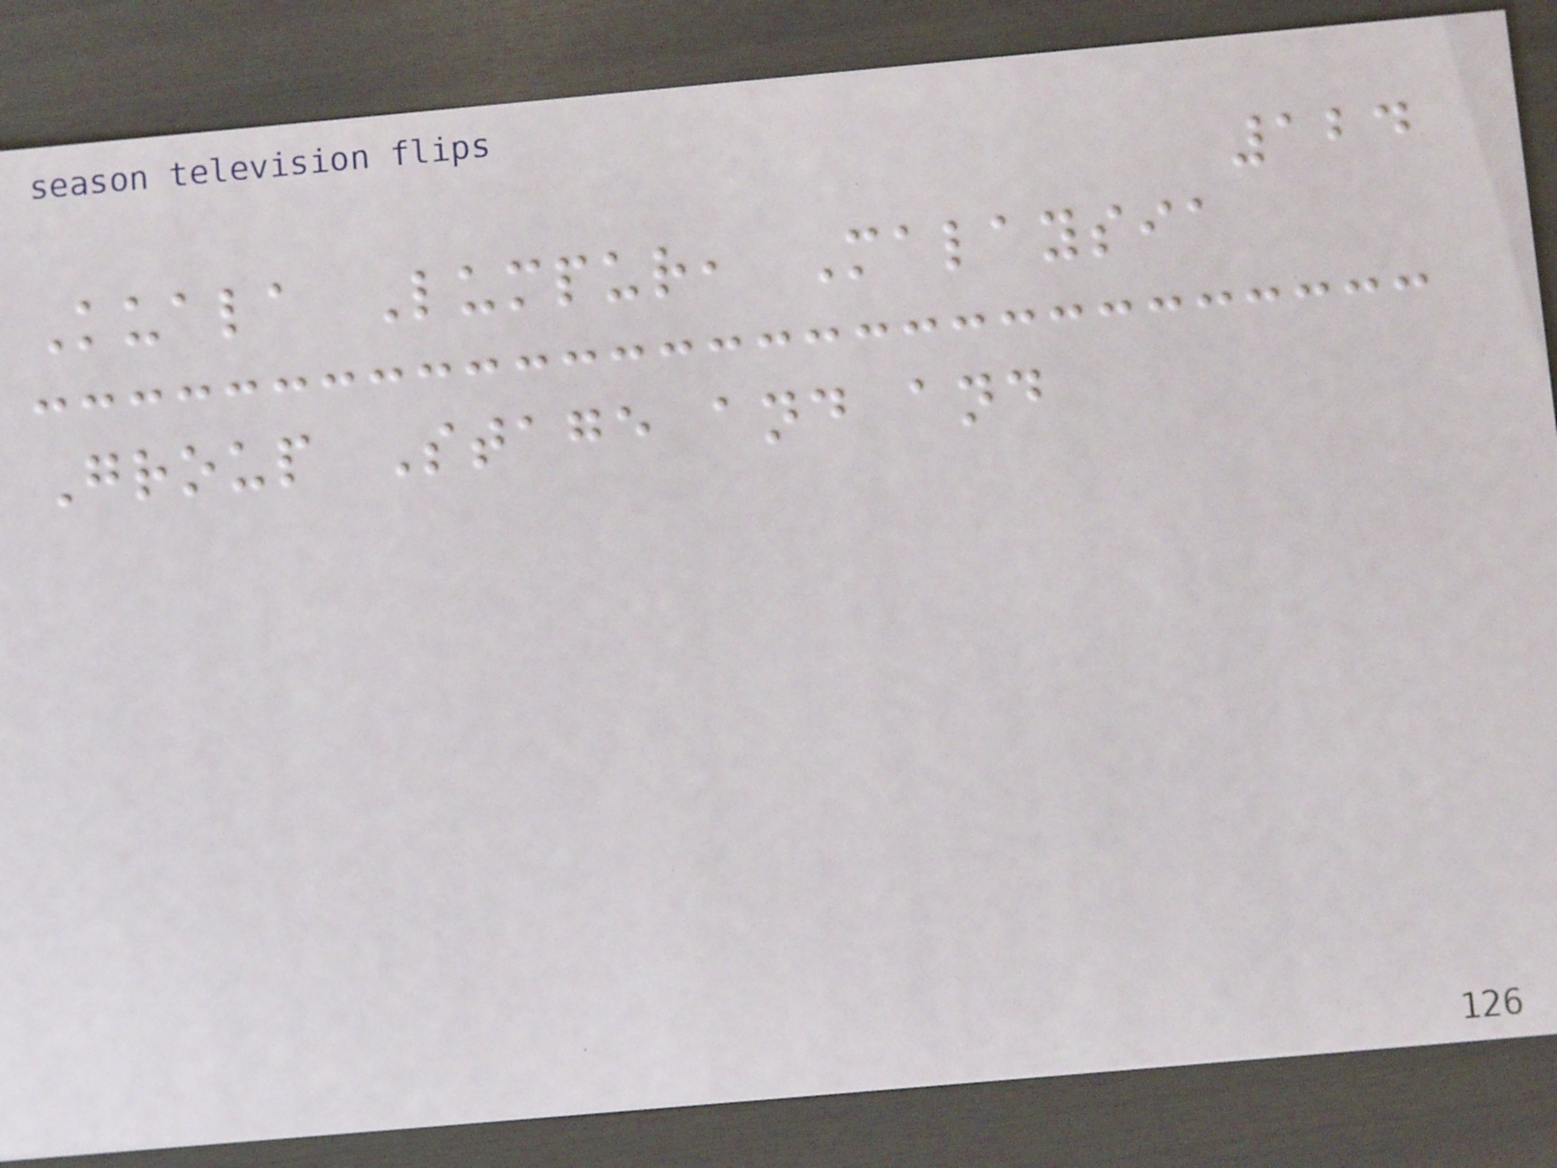124
Kuala Lumpur, Malaysia
Group Stage and and
